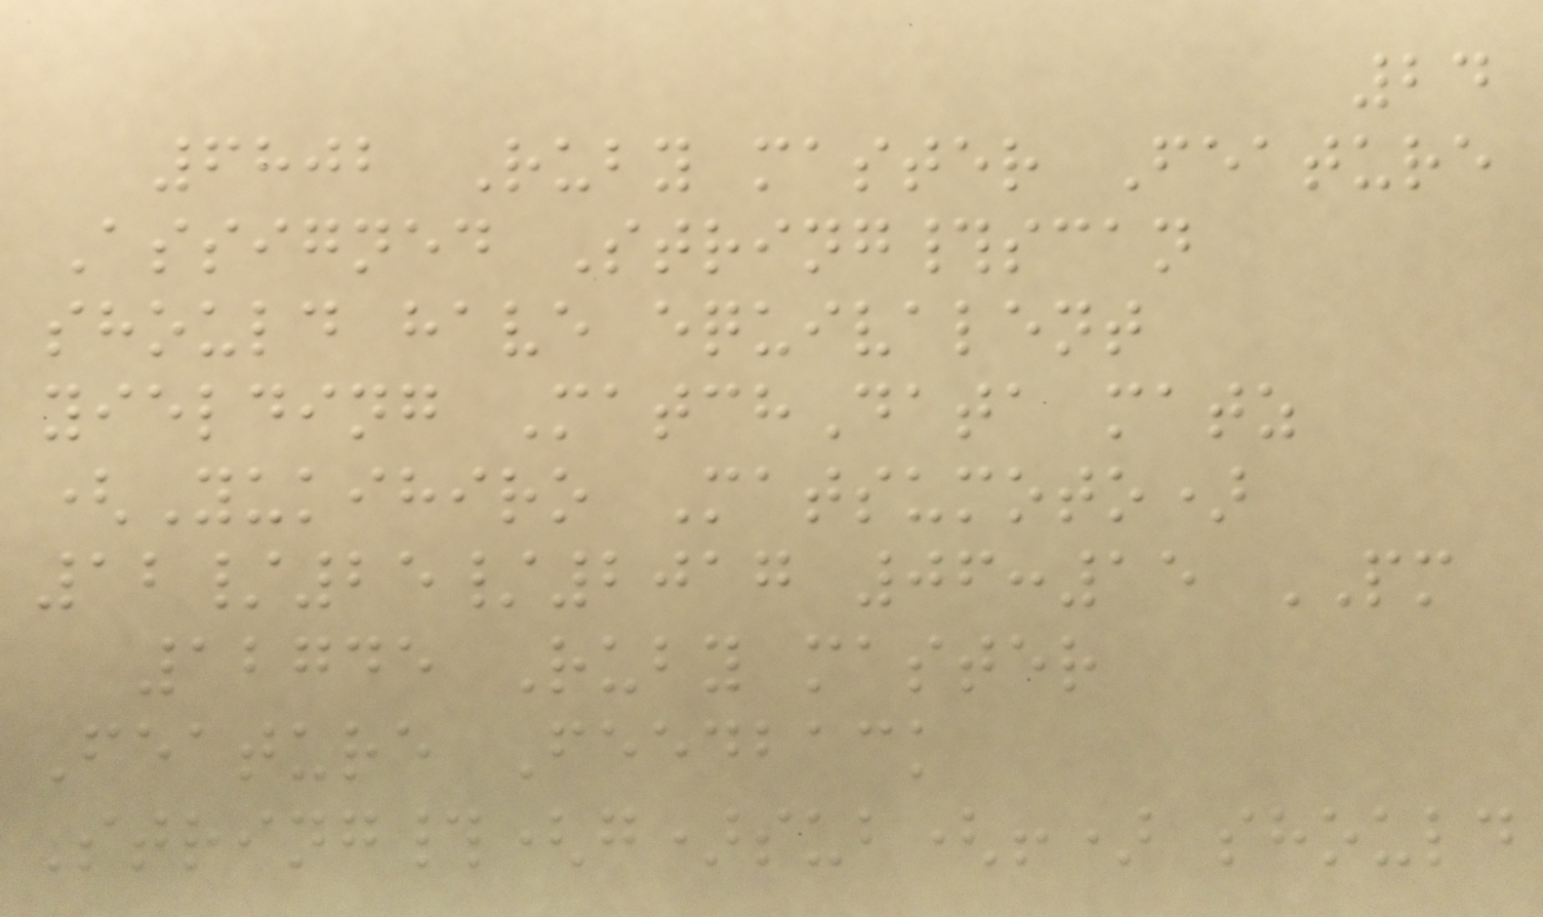24
6802 Ruby master Feature
Assigned String#scan
should have equivalent
yielding MatchData matz
(Yukihiro Matsumoto)
12/25/2017 06:15 PM
12745 Ruby master
Feature Feedback
String#(g)sub(!) should
